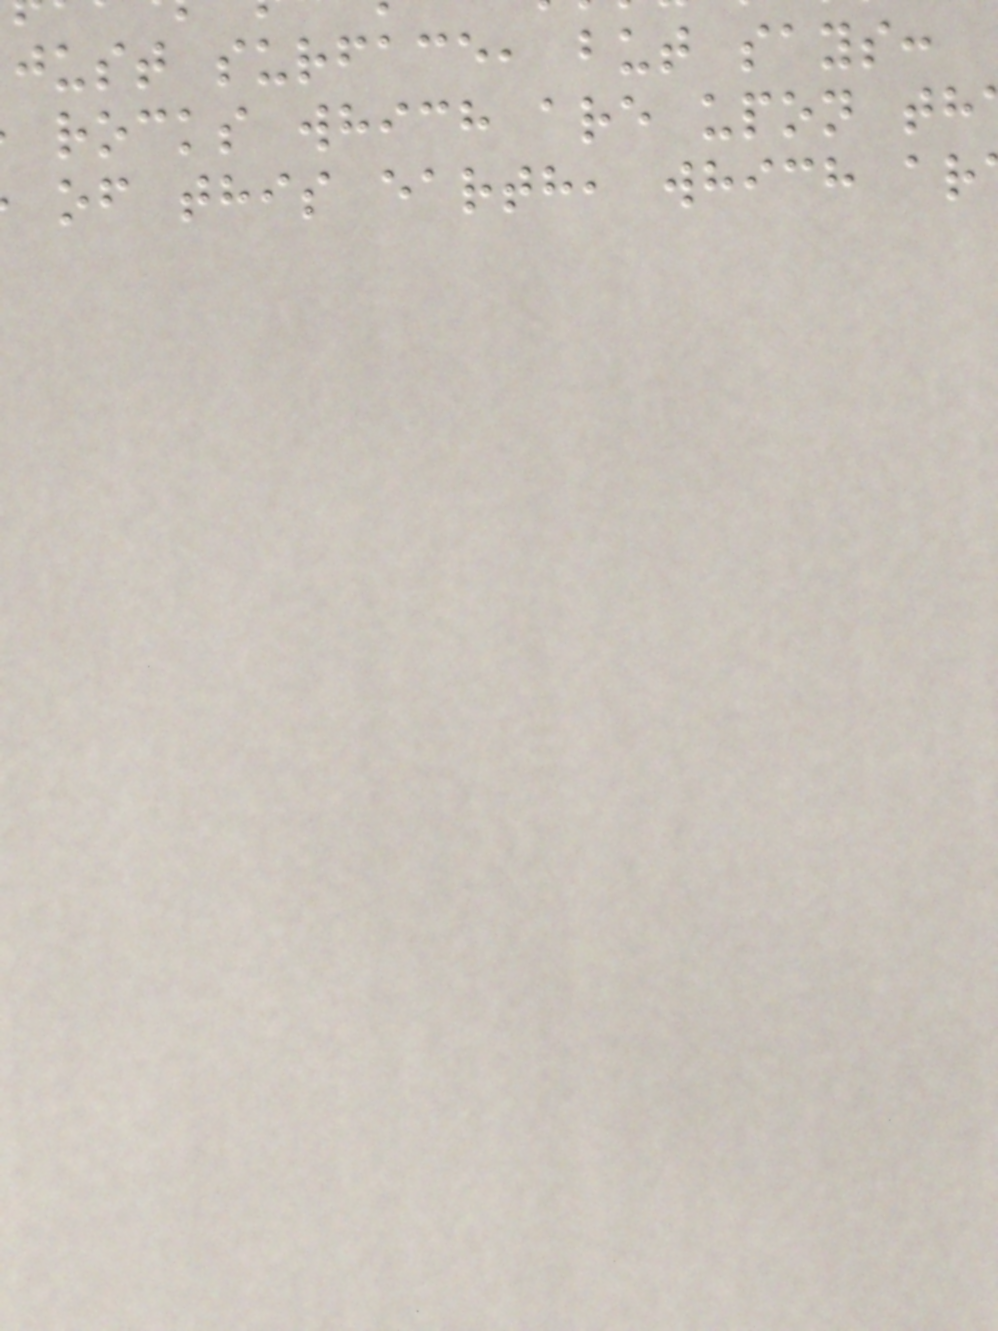just surface, but says:
rocks which are upon th
of this earth, which ar
